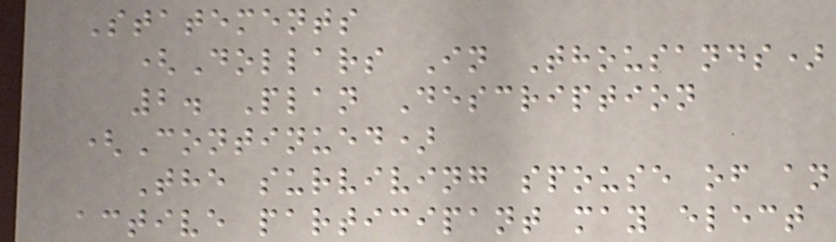Statements
(Dollars In Thousands)
2. Plan Description
(Continued)
The surviving spouse of an
active participant may elect
